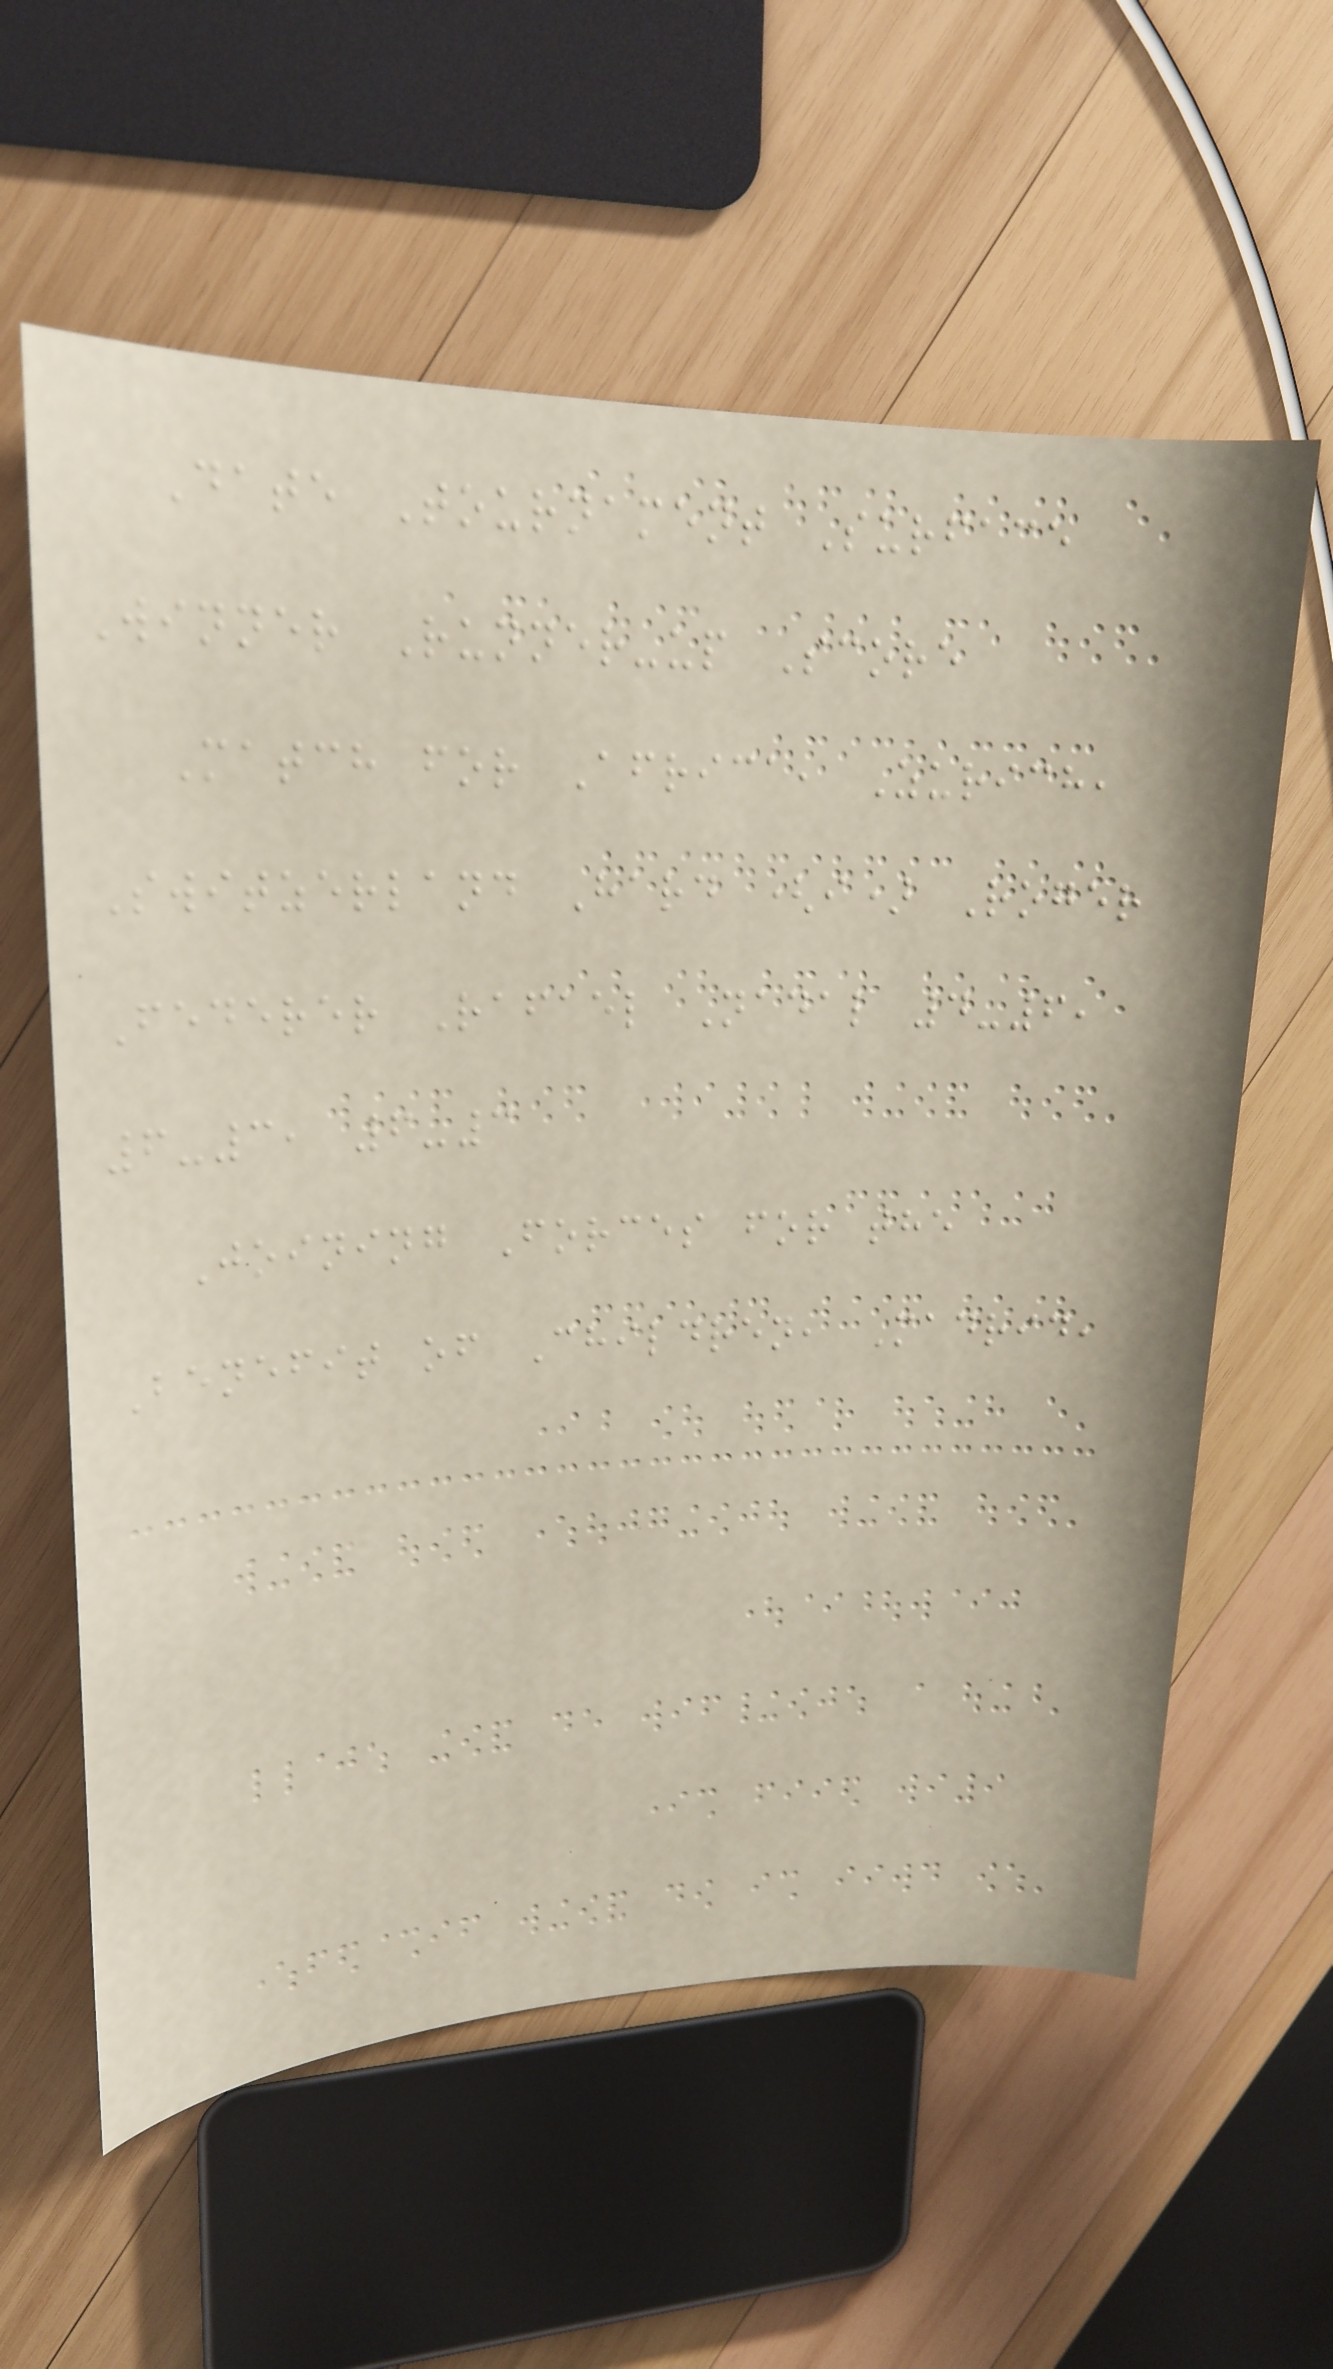Date Tournament Surface
Winner Runner-up Score
Match for Africa, Zurich,
Switzerland Hard (i) Roger
Federer Rafael Nadal 4-6,
6-3, 6-3
Joining Forces for the
Benefit of Children, Madrid,
